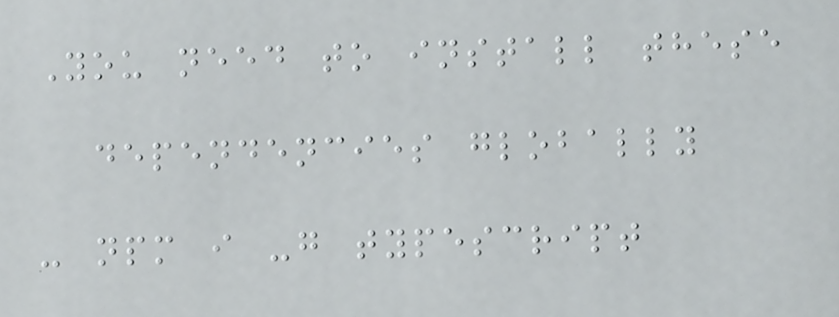You need to install these
dependencies globally
- npm i -g typescript
